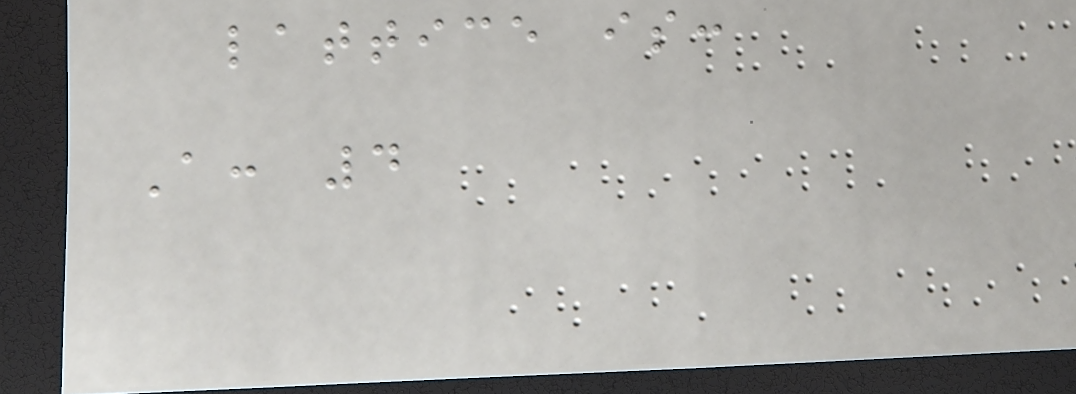lattice is:
A: 4
